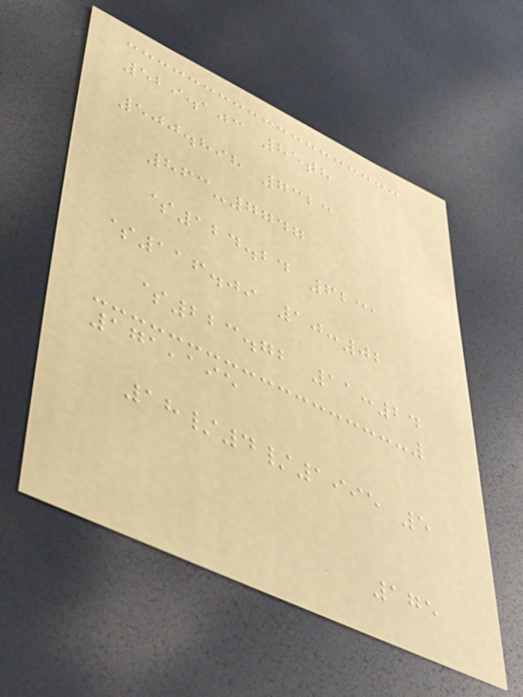529.103 85th
500.898 7323
863-7747
$124.24 6231
$116.09 10:02
$223.72 11:24
171,195
18/4/1995 5
175
